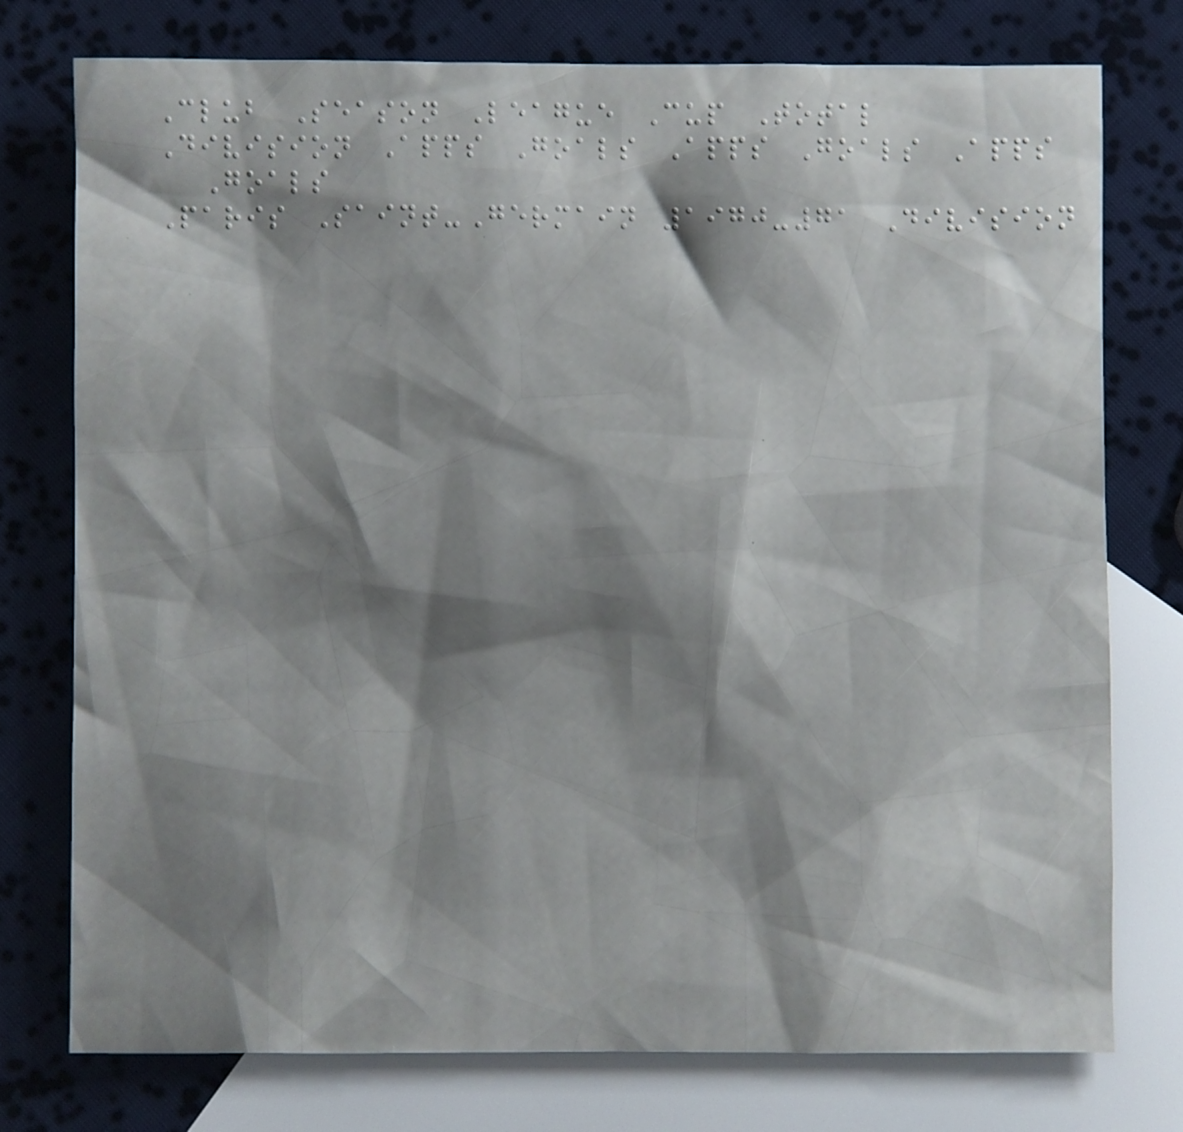Club Season League Cup Total
Division Apps Goals Apps Goals Apps
Goals
Paris Saint-Germain 1970-71 Division
